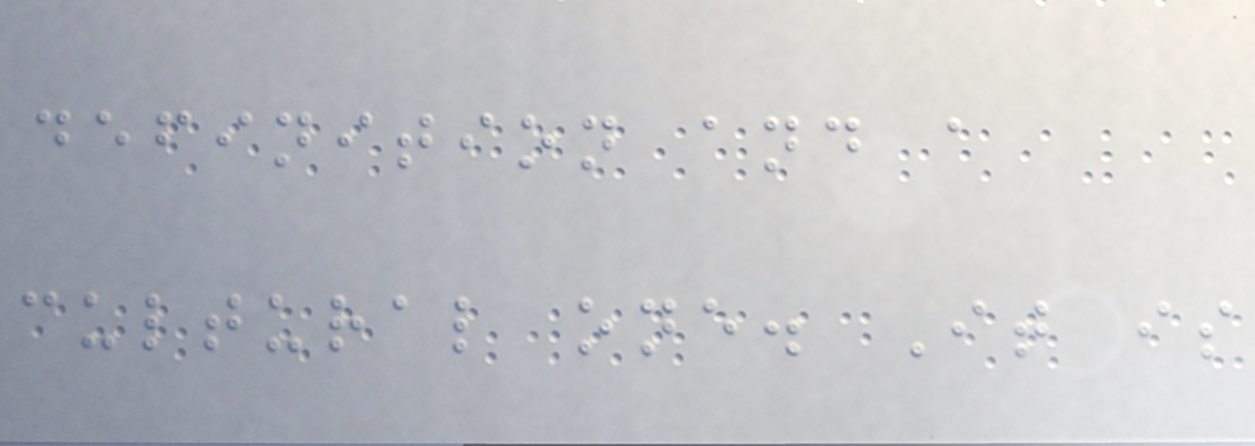definition and a
cultural one. It is
